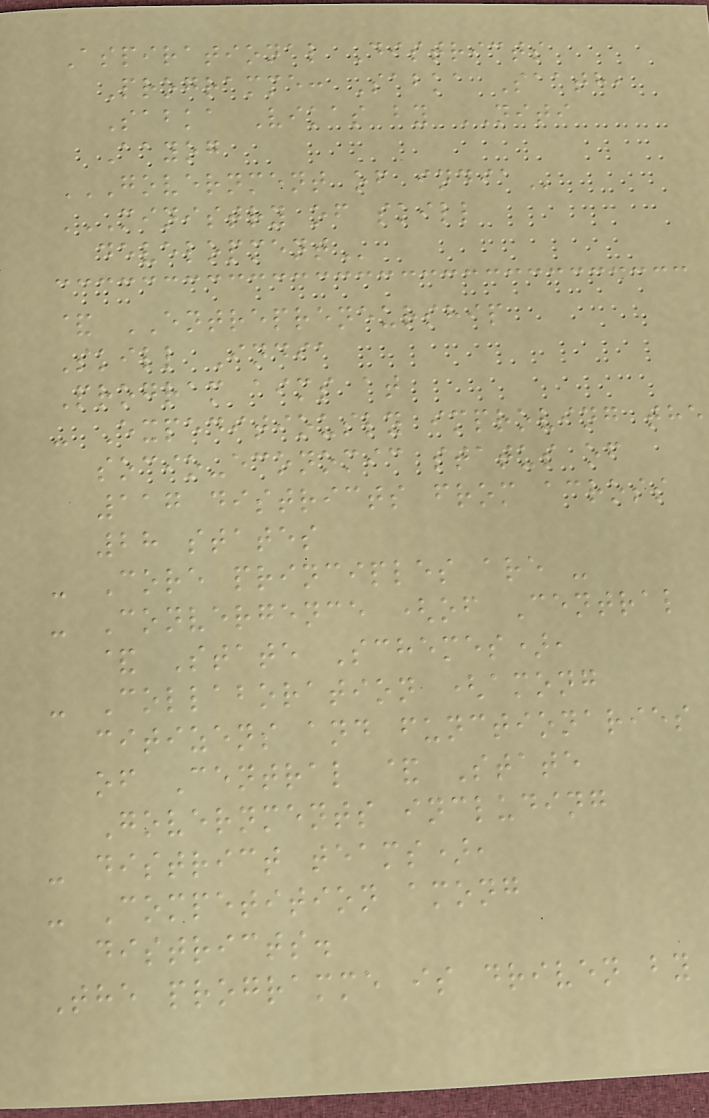Aspirational Districts
Programme: Sabka Saath,
Sabka Vikas by NITI
Aayog
GOVERNMENT OF INDIA
MINISTRY OF SKILL
DEVELOPMENT
& ENTREPRENEURSHIP
Skill India
Program aims at
- Expeditiously improving the
socio-economic status of
117 districts from across
28 states
- Core principles are -
- Convergence (of Central
& State Schemes),
- Collaboration (among
citizens and functionaries
of Central & State
Governments including
- district teams),
- Competition among
districts.
The programme is driven by
